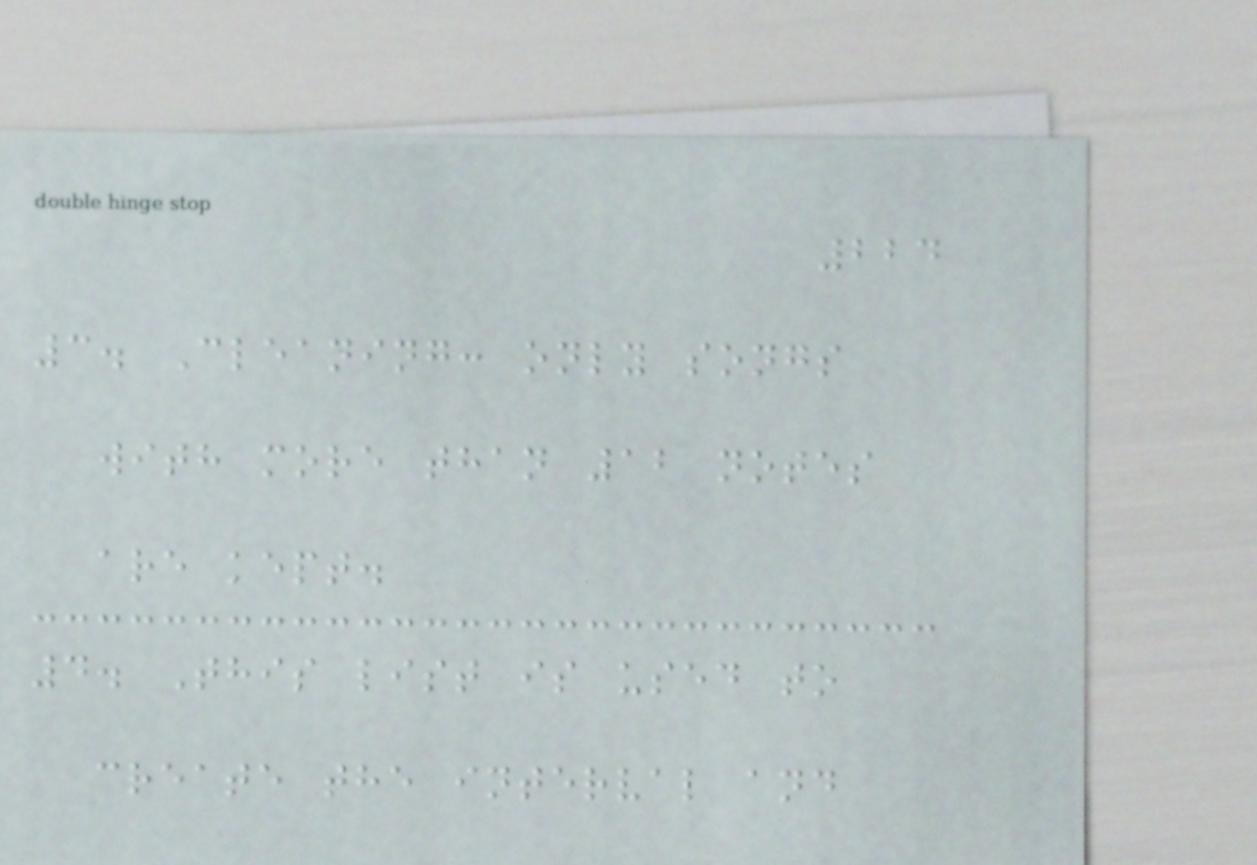224
3. Cleaning: only songs
with more than 12 notes
are kept.
4. This list is used to
create the interval and
